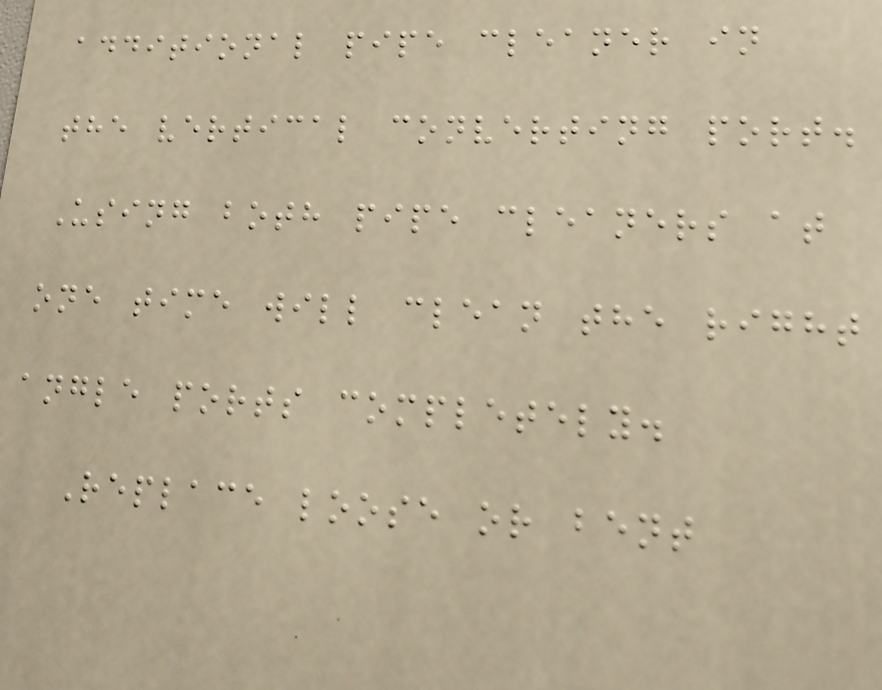additional pipe cleaner in
the vertical converting port.
Using both pipe cleaners at
one time will clean the right
angle ports completely.
Replace loose or bent
